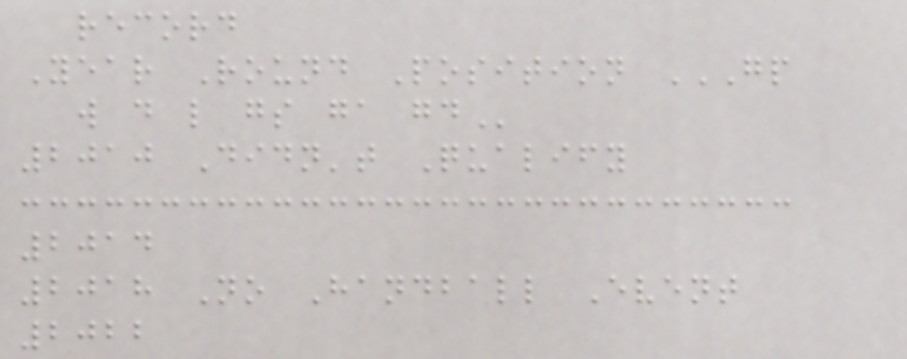record
Year Round Position GP
W D L GS GA GD
2010 Didn't Qualify
2014
2018 No Handball Event
2022
